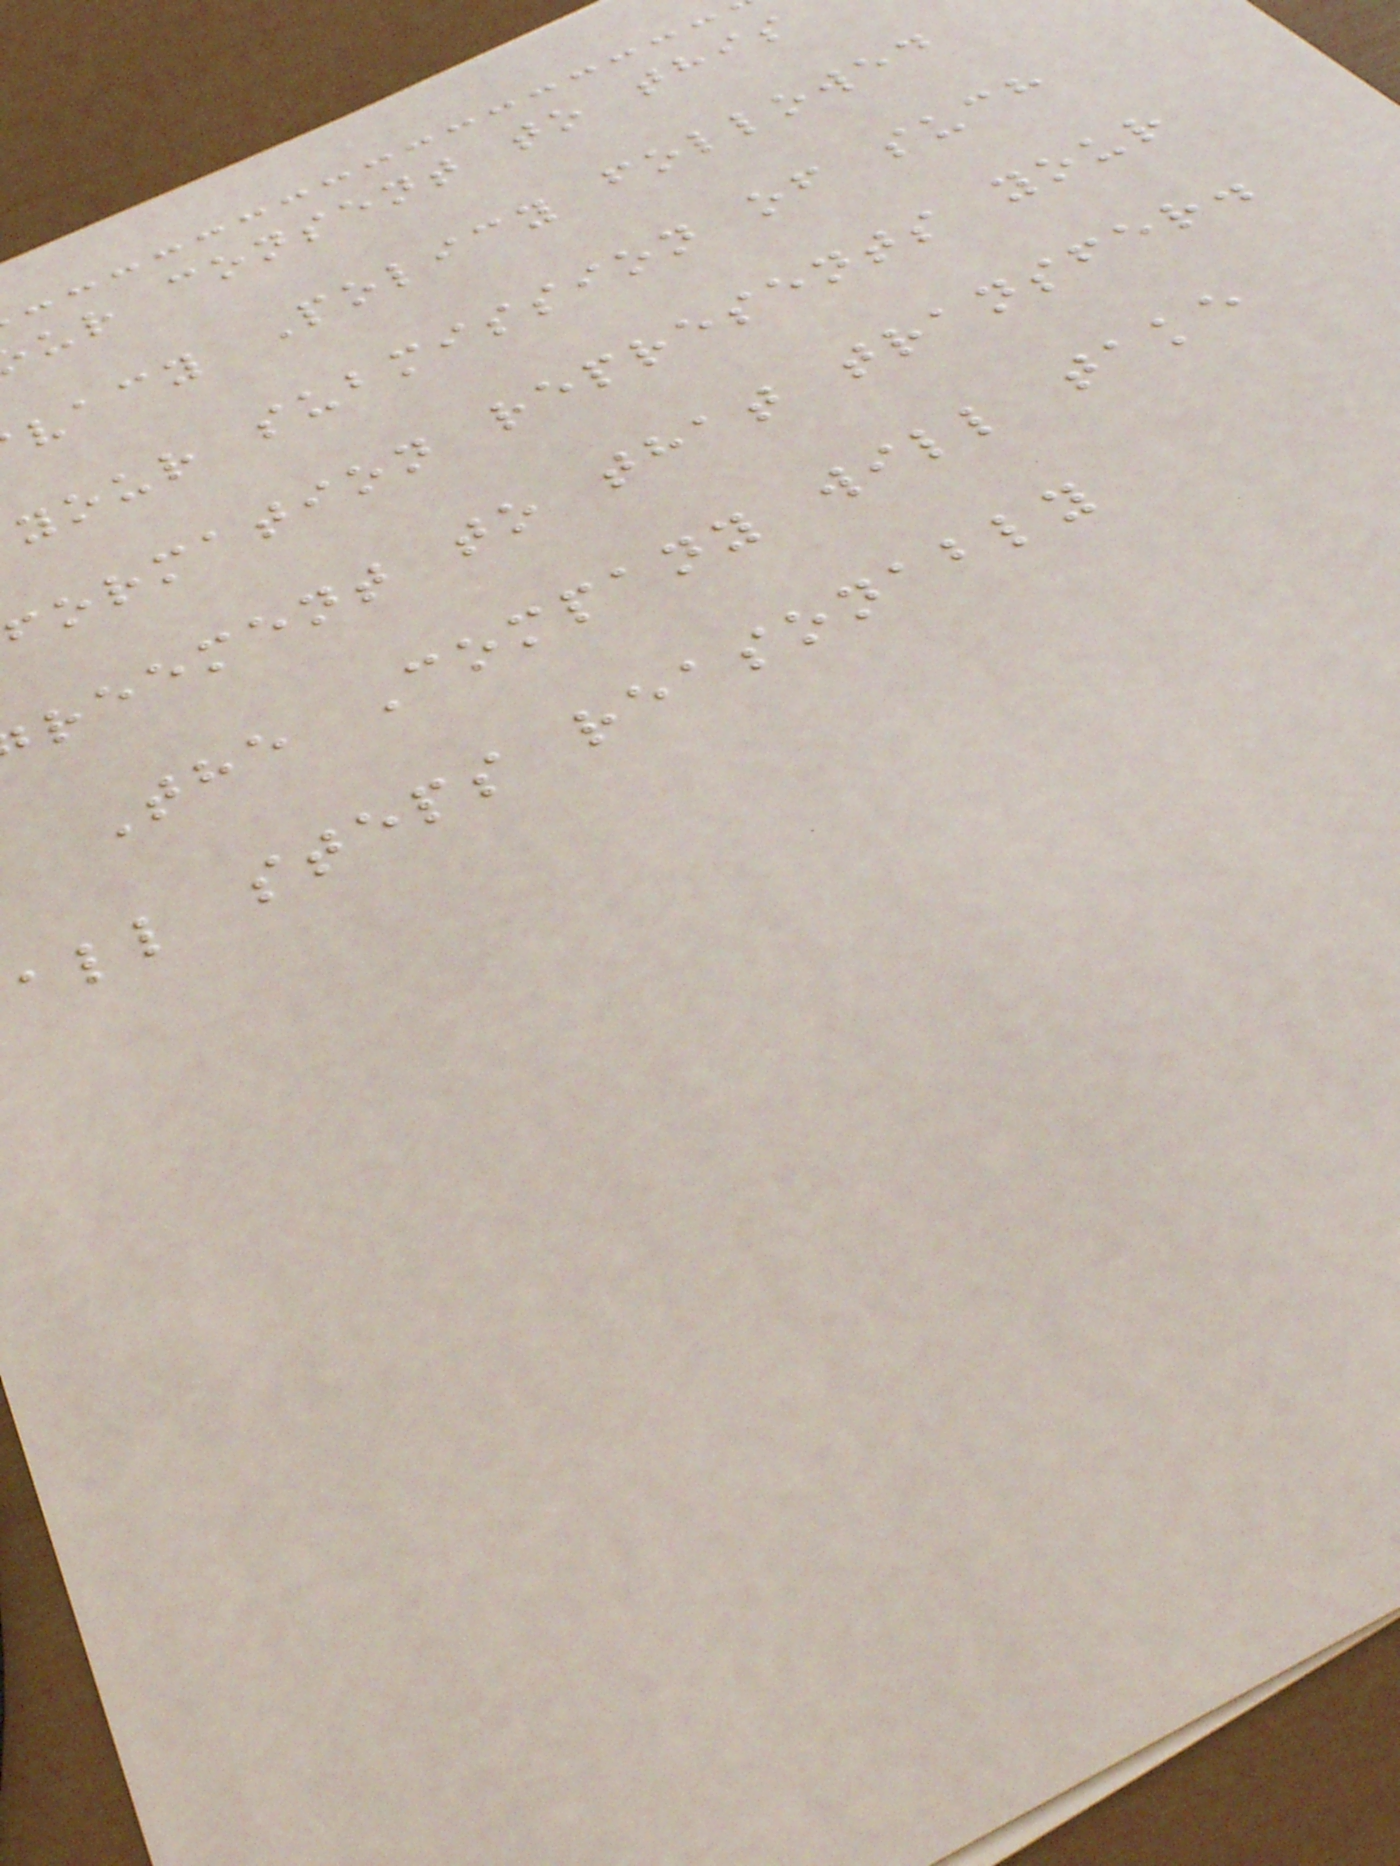ur consent to this
vacy Policy followed
your submission of such
formation represents your
reement to that transfer.
The Company will take
all steps reasonably
